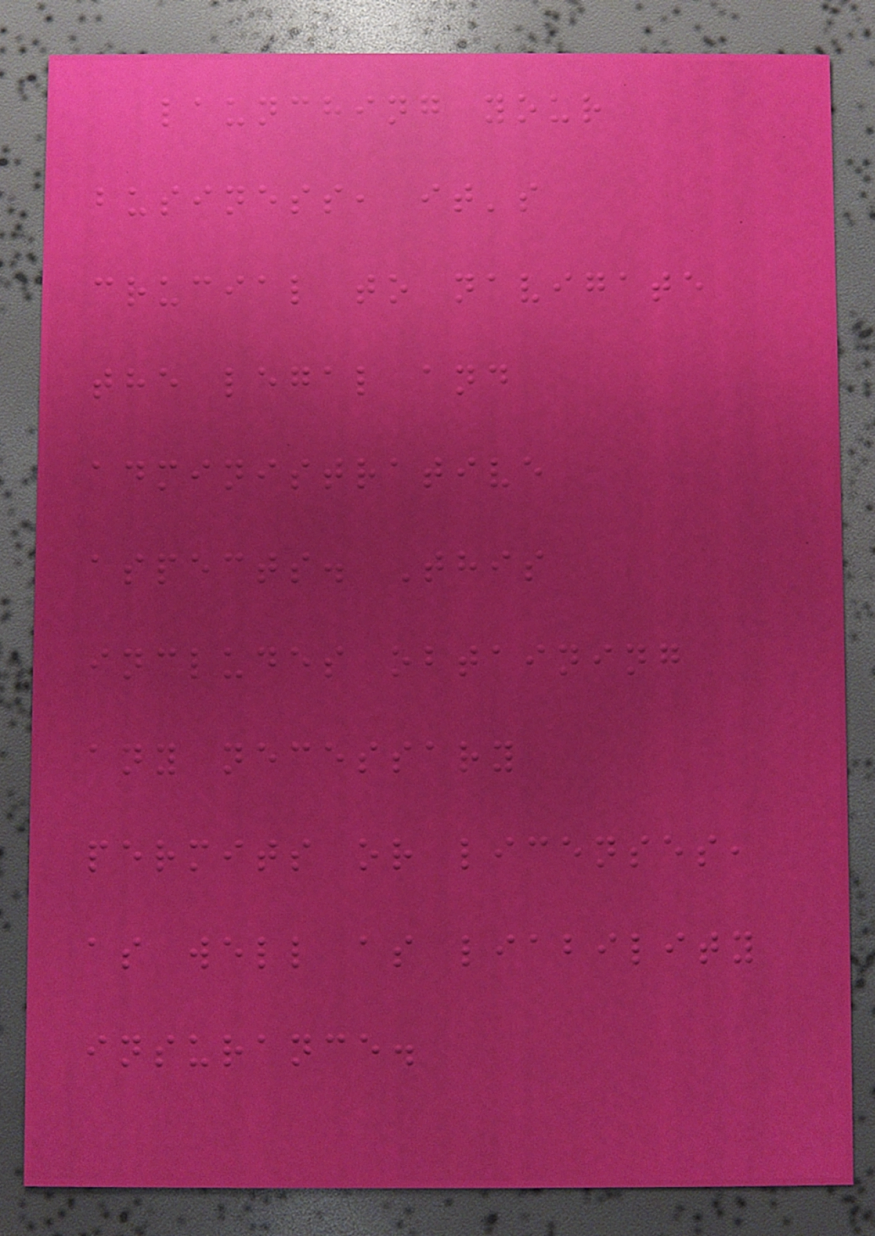launching your
business, it's
crucial to navigate
the legal and
administrative
aspects. This
includes obtaining
any necessary
permits or licenses,
as well as liability
insurance.
